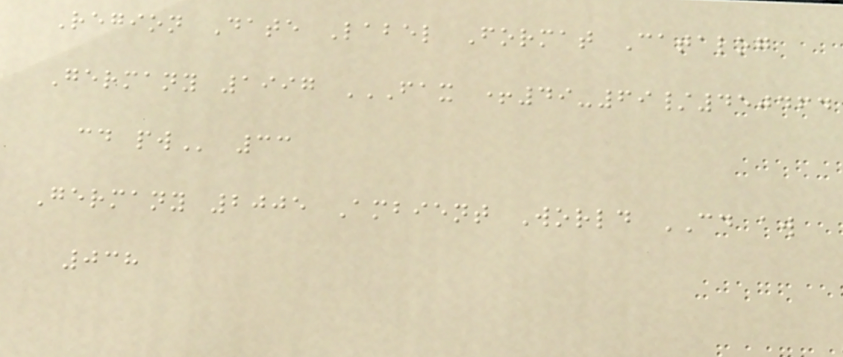Region Date Label Format Catalog
Germany 1997 FAX +49-69/450464
CD PW 33
Germany 2005 Ambient World CD aw
038
